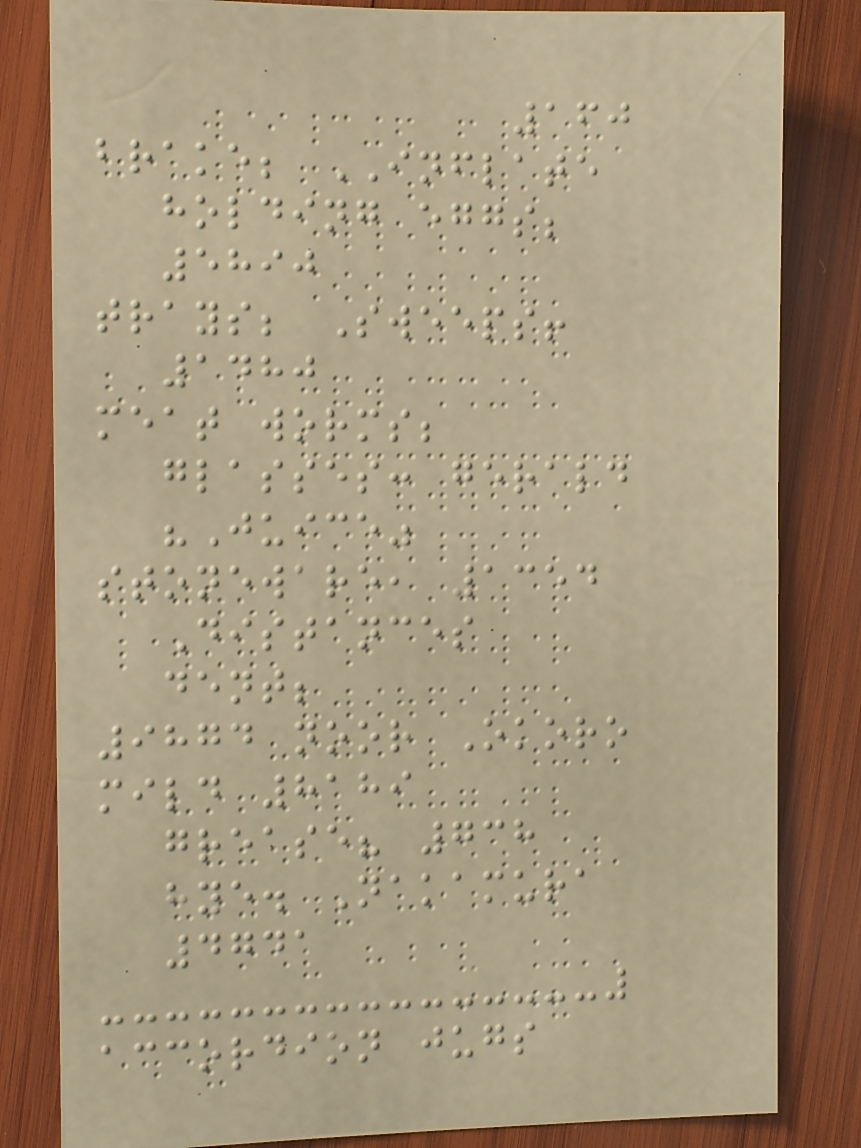160
brake; INFLATE
holding eggs;
5890
trays; Sweeps!
1480
meat worms;
glasses: gerald
"Juice"
stoneware, 1354
Distances
dent;
9874 noor Okoro
mild 8189
grease? 738
hye. Nakamura
4741
accordion jugs
